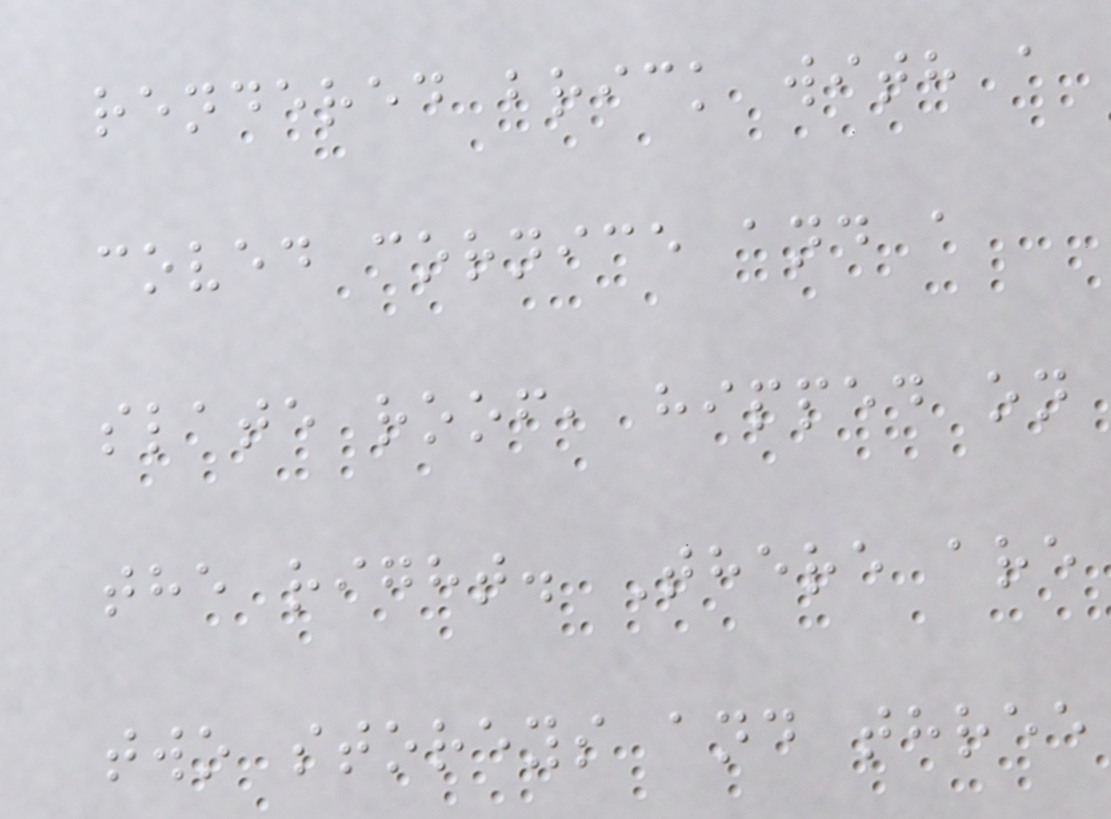rendered brick with a
coved cornice and a
slate roof, hipped on
the right. There are
two storeys and three
